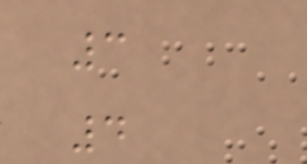3
4
